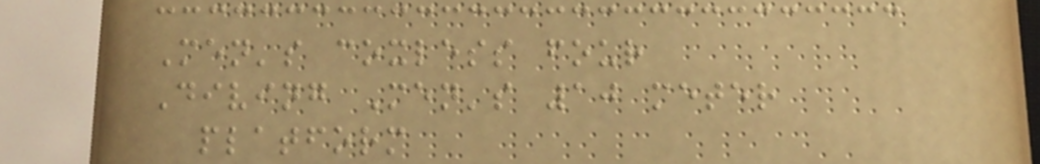Men's coxless four
Diving Men's 10 meter
platform
